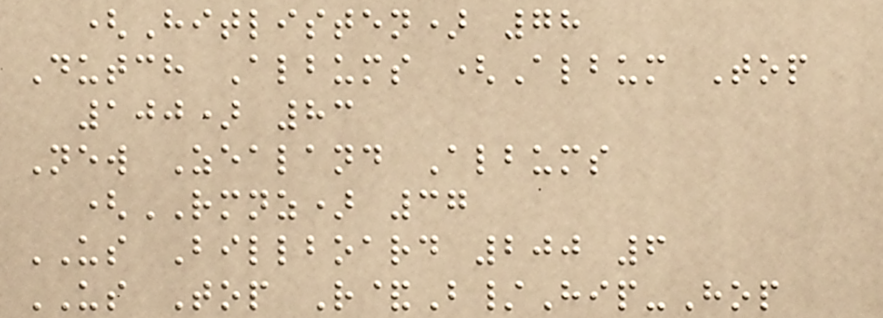(Hitlisten) 78
Dutch Albums (Album Top
100) 83
New Zealand Albums
(RMNZ) 37
US Billboard 200 6
US Top R&B/Hip-Hop
